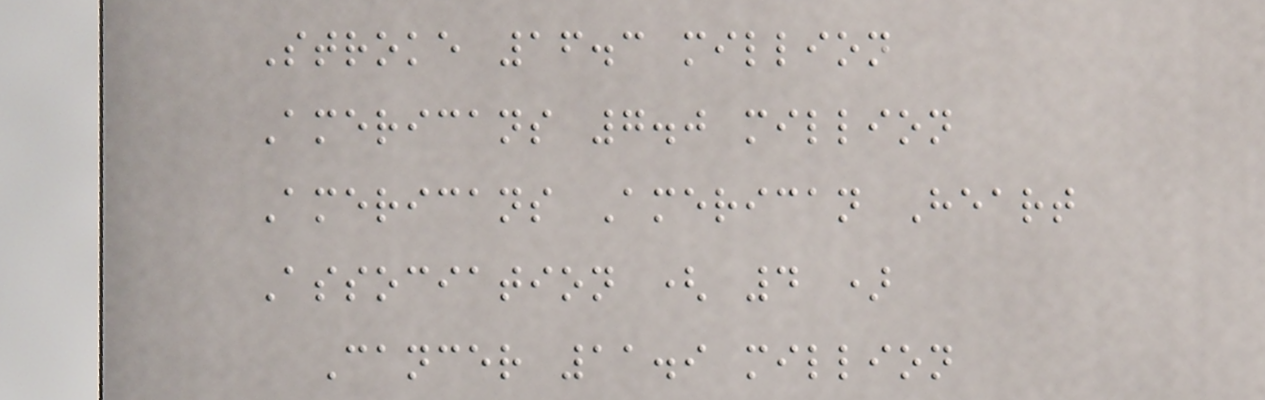Stroke 16.3 million
Americans 7.0 million
Americans American Heart
Association ( 4 )
Cancer 11.9 million
